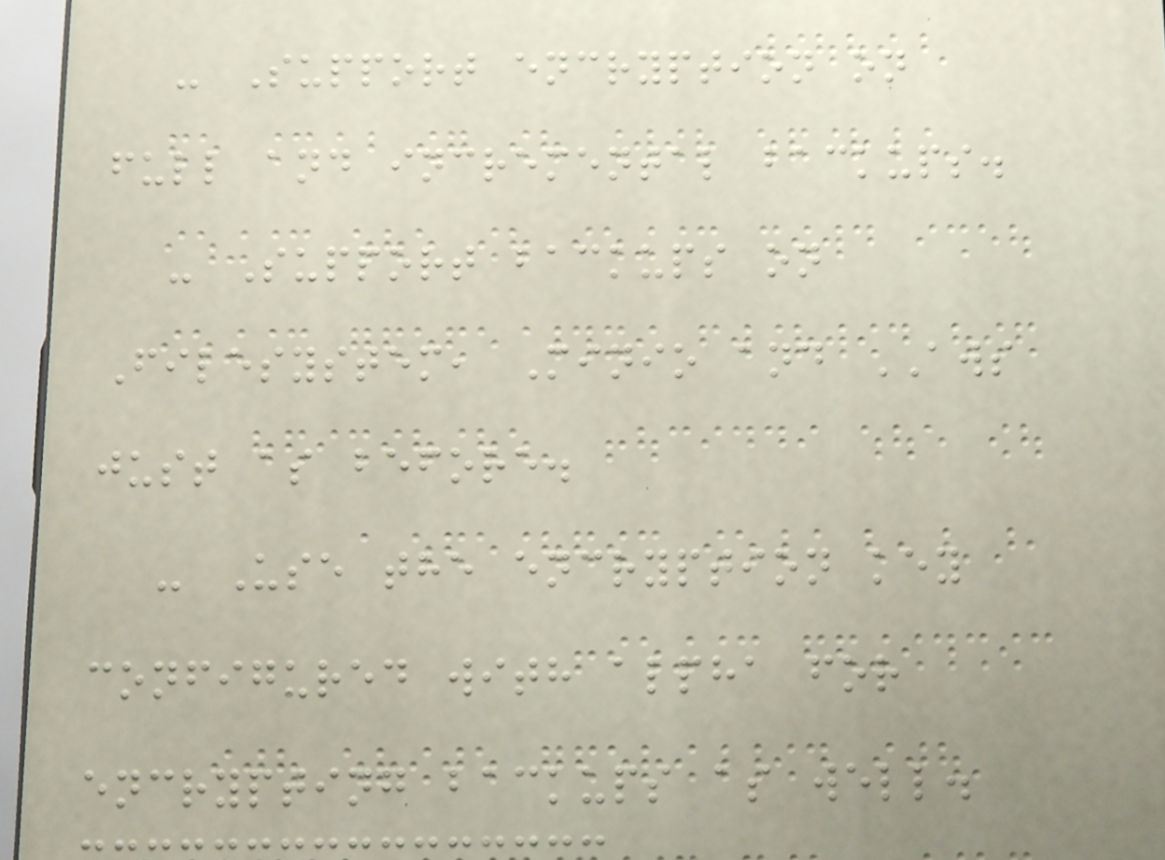- Support encryption on
full and incremental backups.
- Support backups on
Filesystem, Minio and AWS
just as before.
- Use the encryption key
configured with alpha for
encrypting backups as well.
